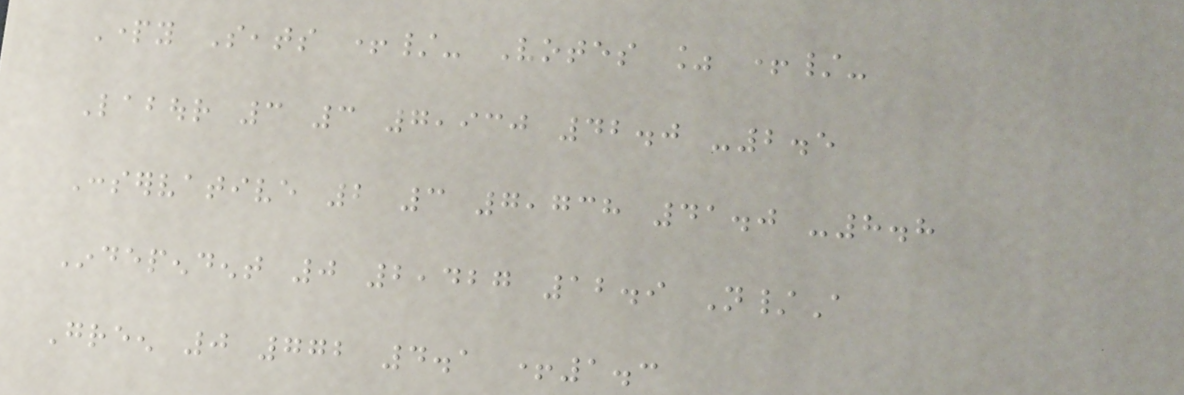Party Seats +/- Votes % +/-
Labour 3 3 7,930 42.0 -2.5
Conservative 2 3 7,738 41.0 -8.8
Independent 0 2,427 12.9 N/A
Green 0 772 4.1 +1.3
